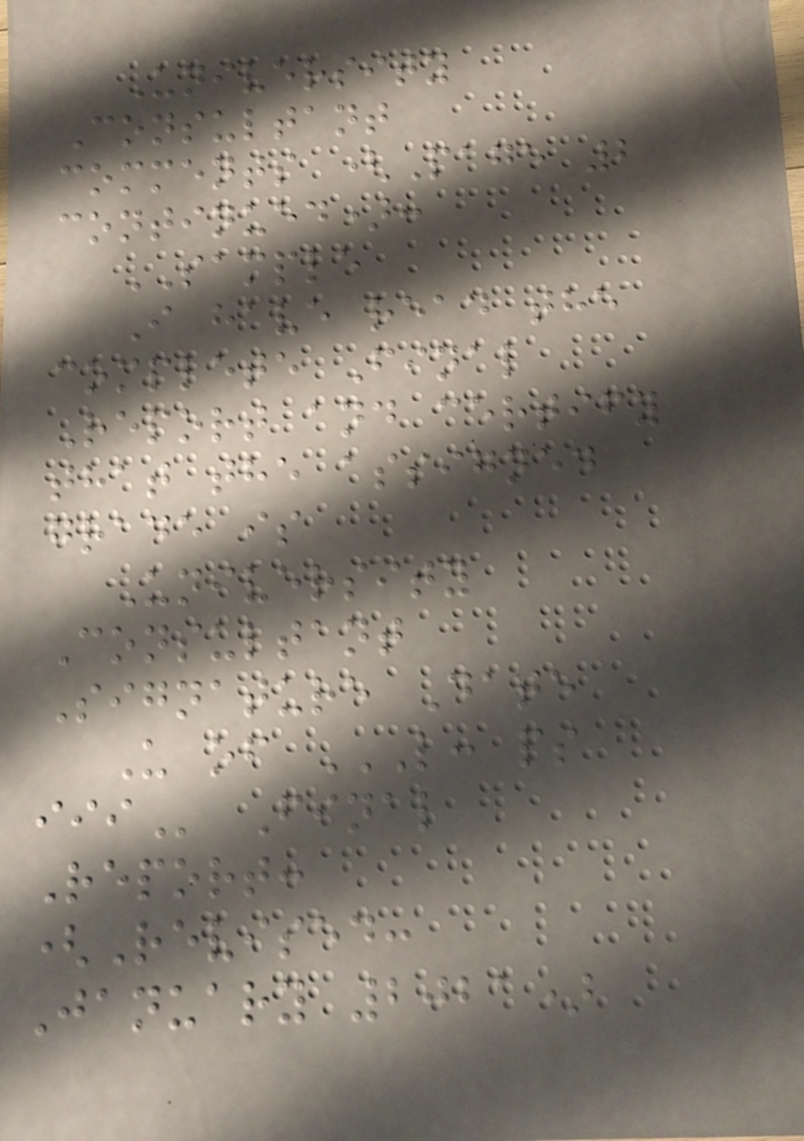University
Consultant
comments (Page 2
continued):
SAMPLE
I have read the
complete Final
Report and certify
that the assigned
grade is
University
Consultant
Signature Date
U of L: PS
III Final
Report:
(Revised:
January 2021)
